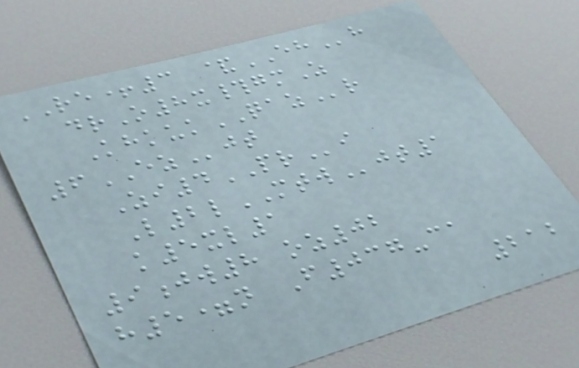RE+3 &EHh
drO8x#gmZ
KhkukQAZr
6EZjt
Zi4PRi
L2lMTWjt1
k5xl1
9jw8 oz02
h5=n F037-ca
212
